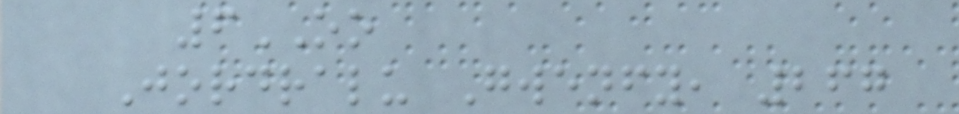6OO
Jordralu Gwenfy, 267
